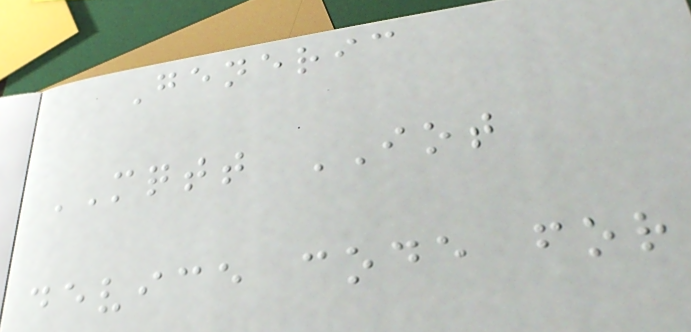Generic
MQTT IOT
device code for
